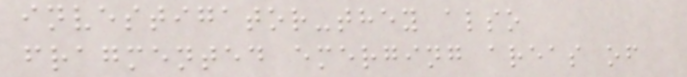investigator-they also
fragmented emerging areas of
